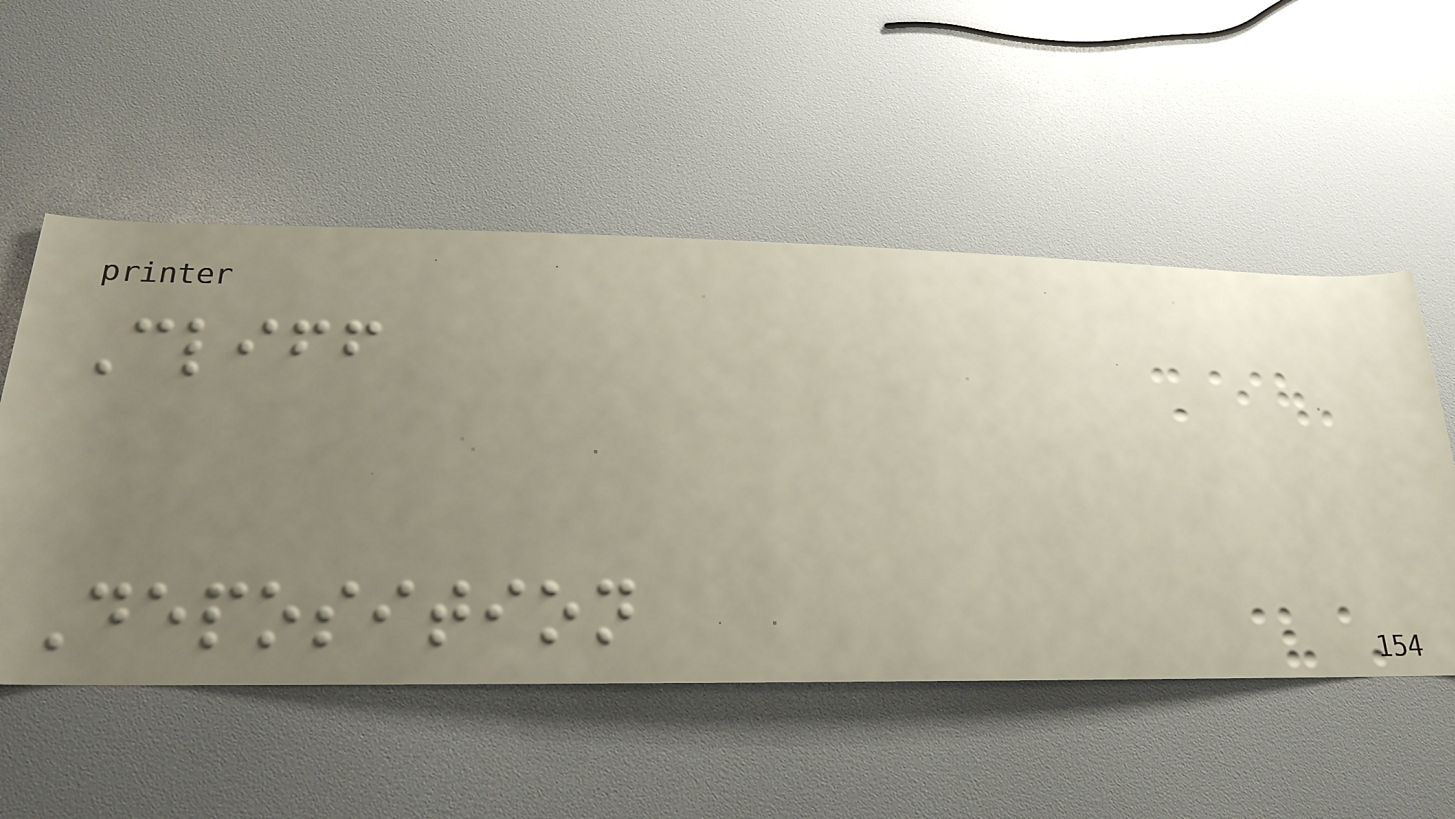Cliff
Deposition
